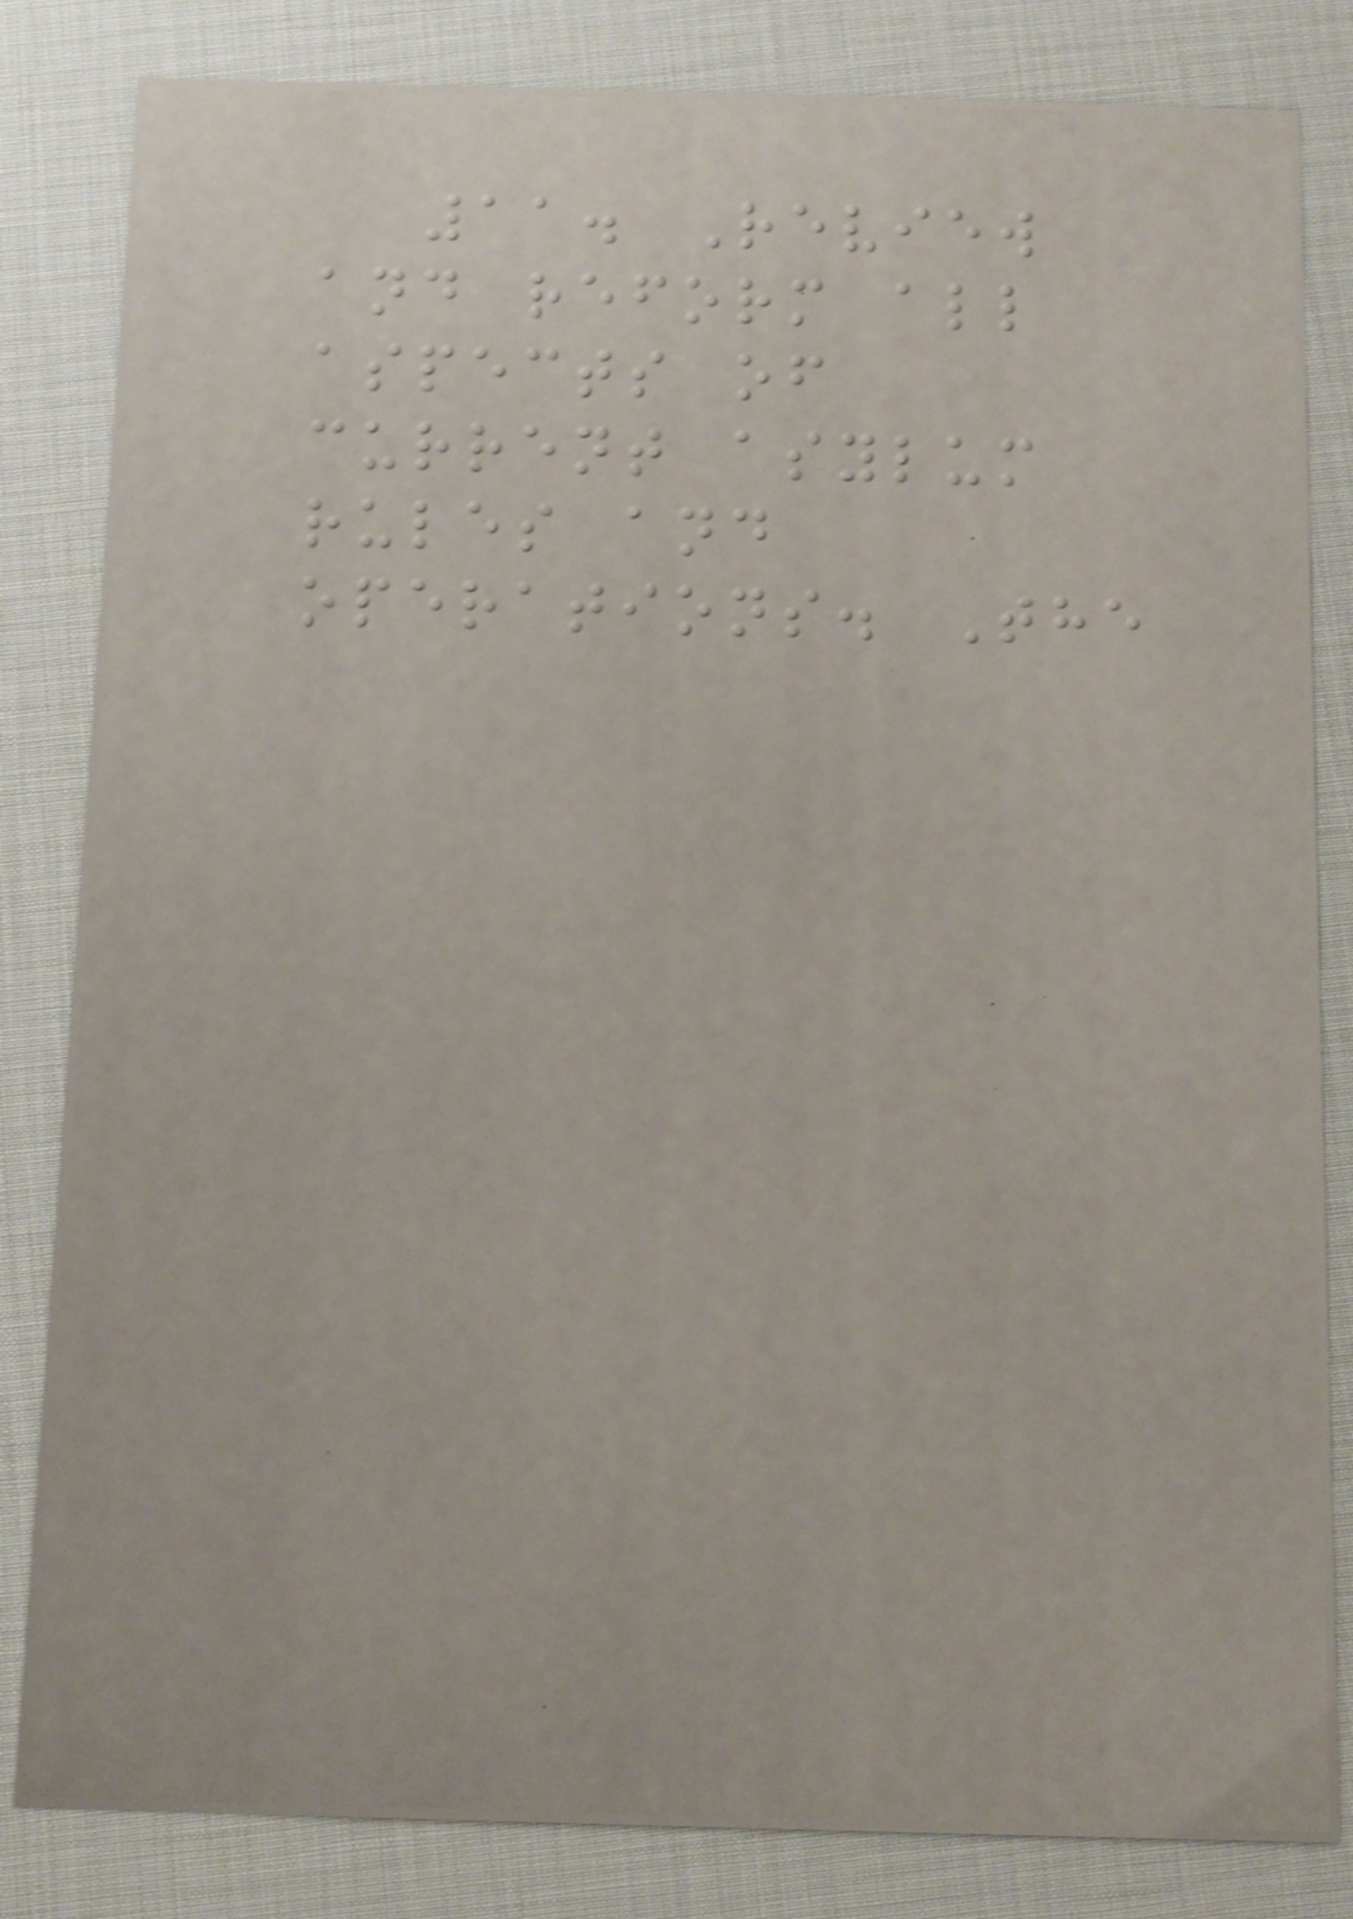11. Review
and reform all
aspects of
current asylum
rules and
operations. The
